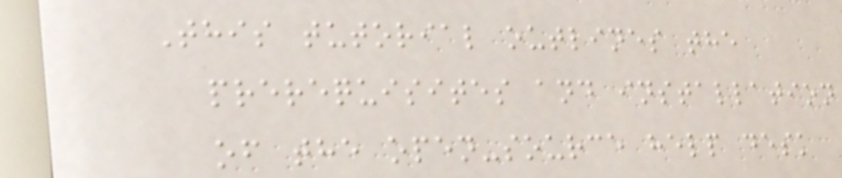This tutorial outlines the
prerequisites and installation
of the open-source help desk
